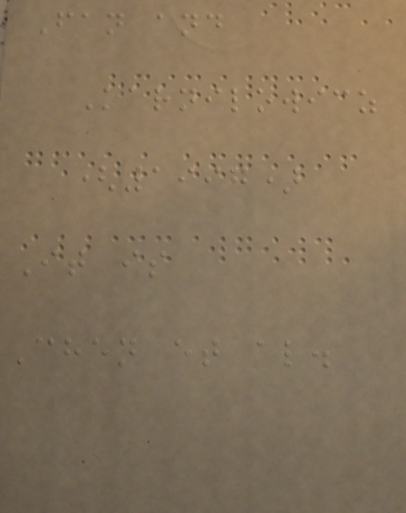Fan and
Karnilowicz
(1997)
It is
Chen et al.
